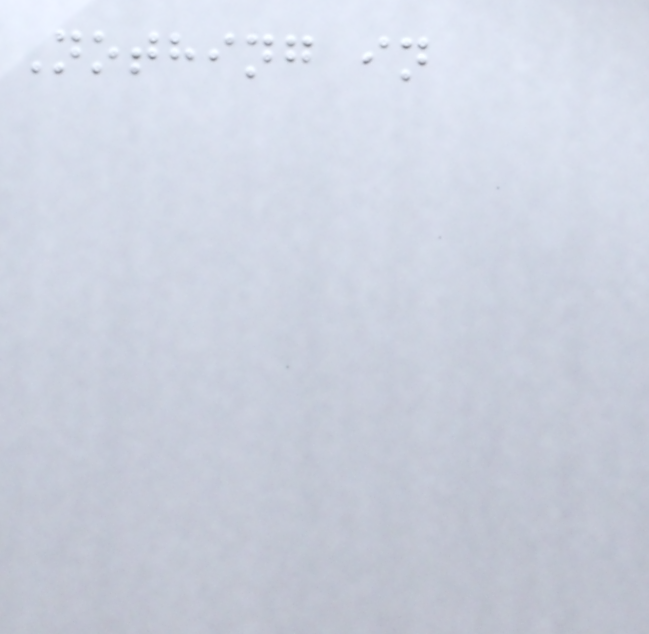Nothing in
